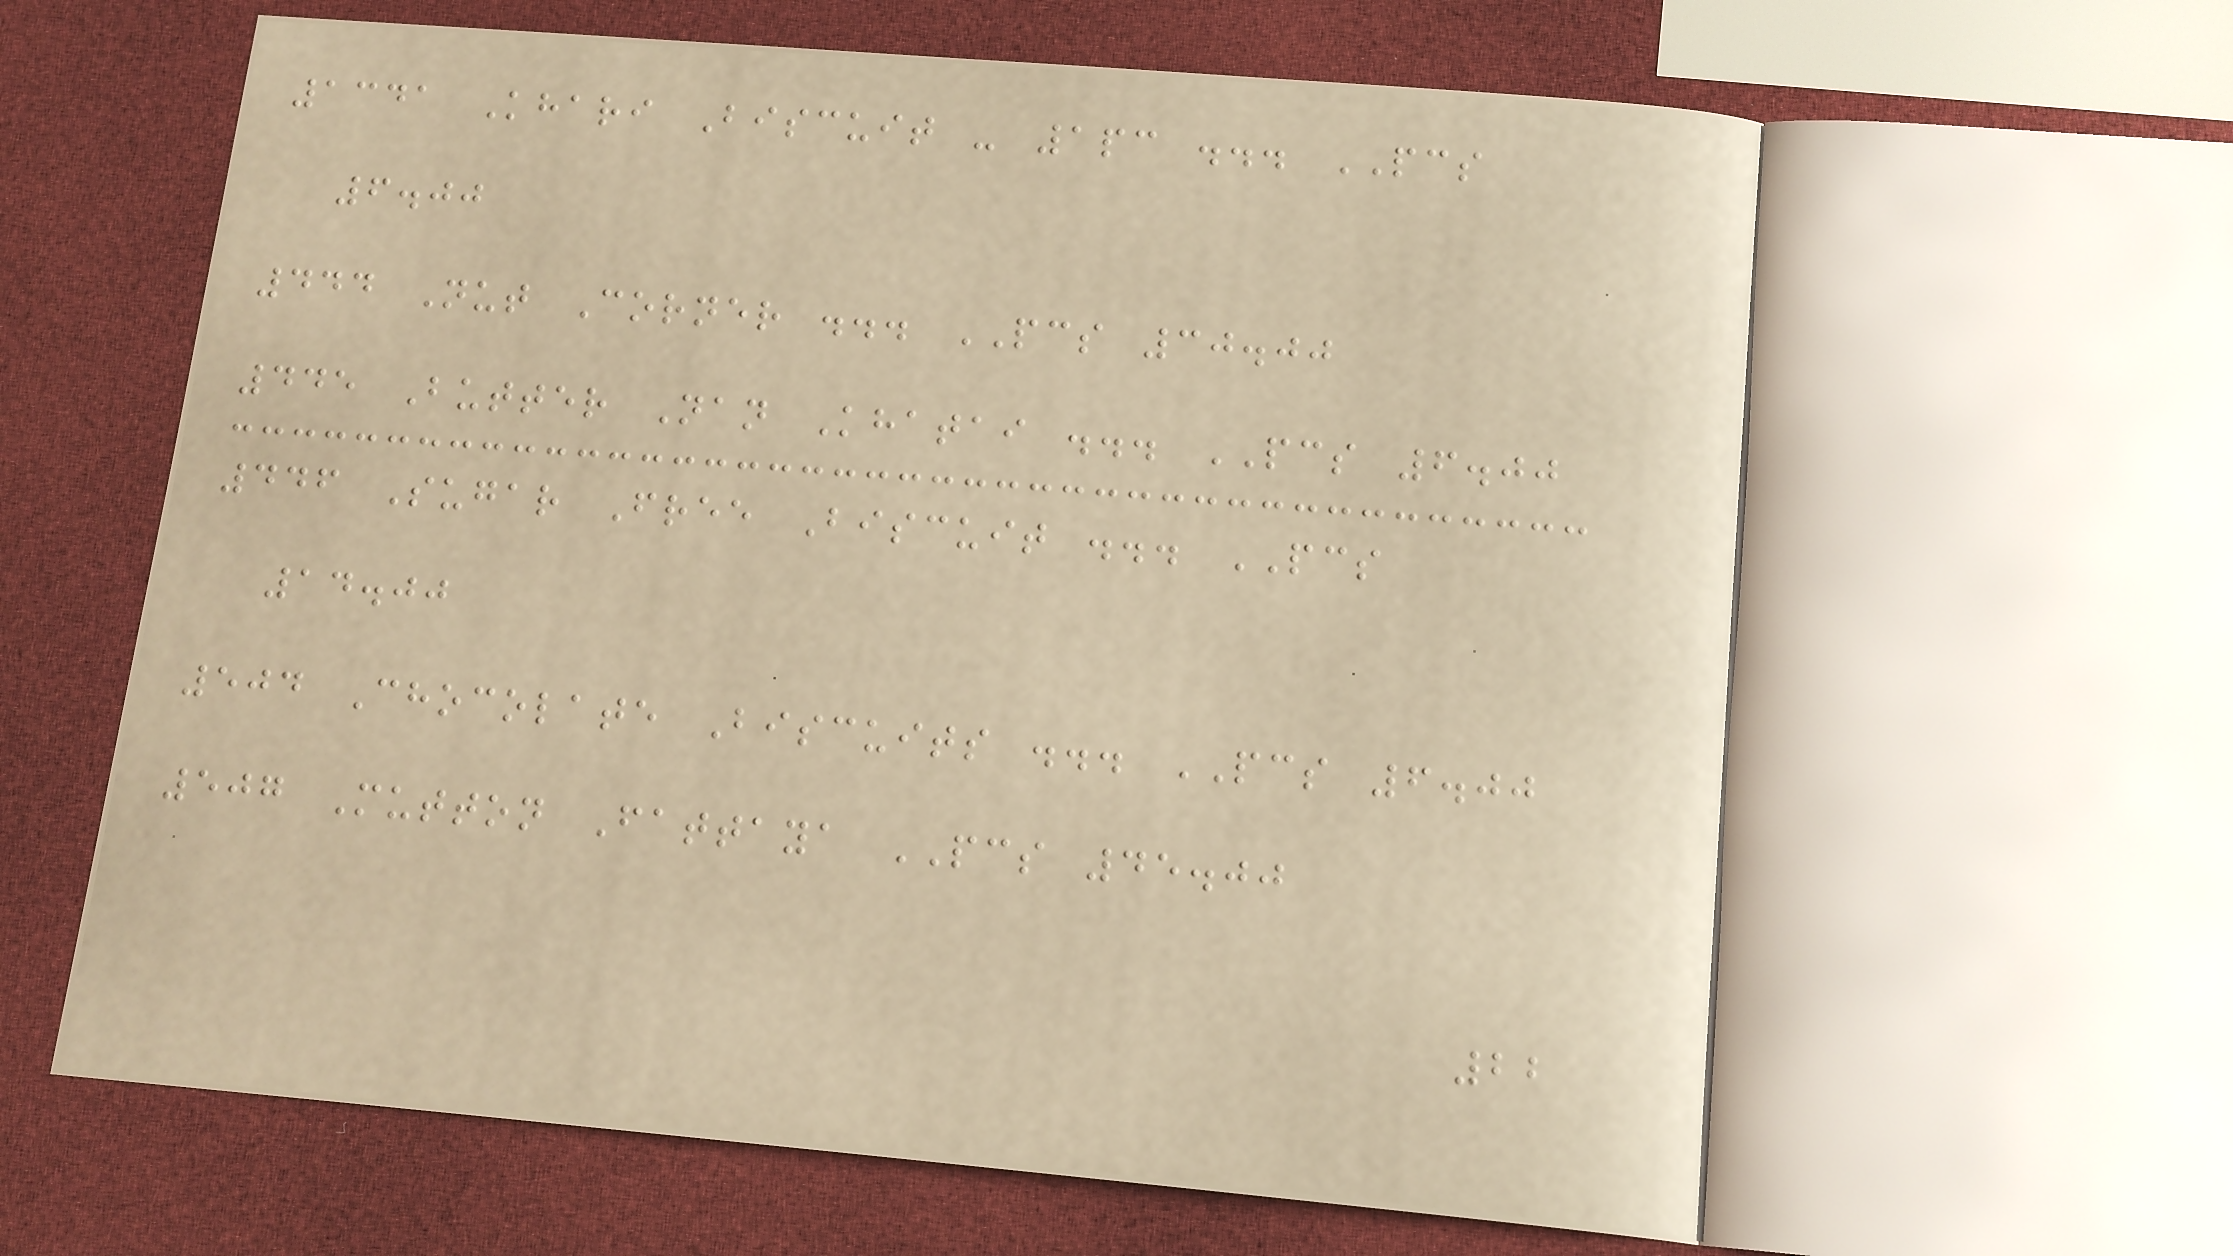1341 Khari Biscuit - 1pc ... PCS
6.00
444 Nut Corner ... PCS 30.00
445 Butter Nan Khatai ... PCS 6.00
446 Sugar Free Biscuit ... PCS
14.00
504 Chocolate Biscuits ... PCS 6.00
507 Mutton Fattaya PCS 45.00
22
